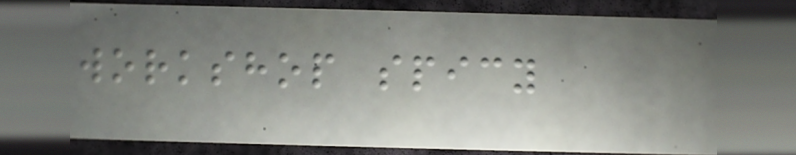workshop spicy
